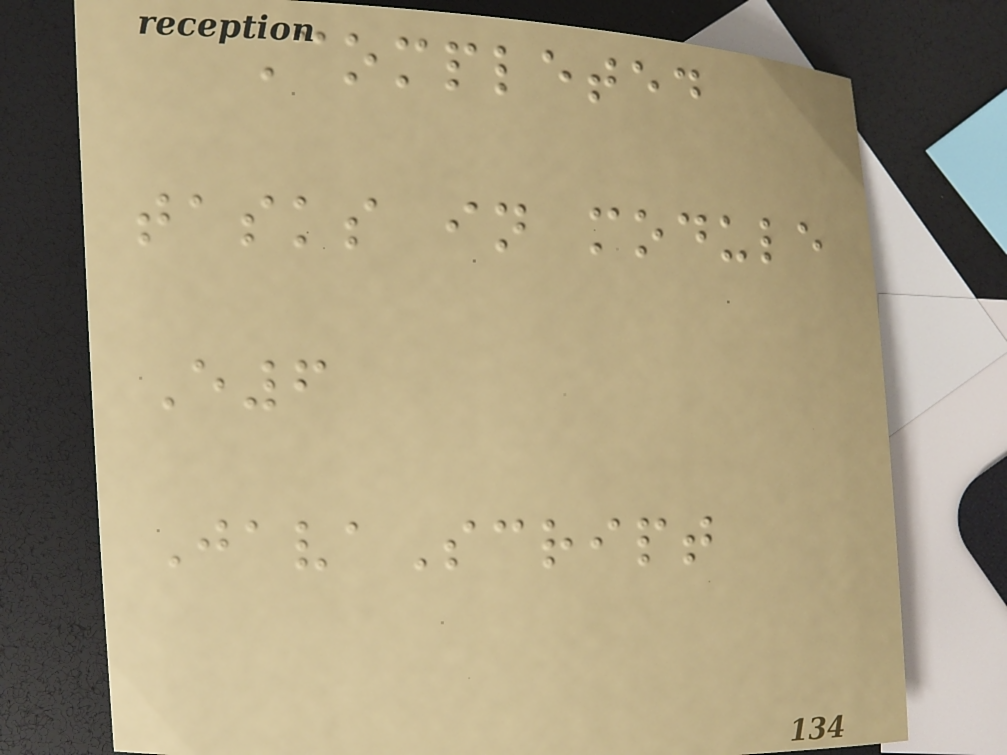Completed
tasks in module
E6
JavaScript
